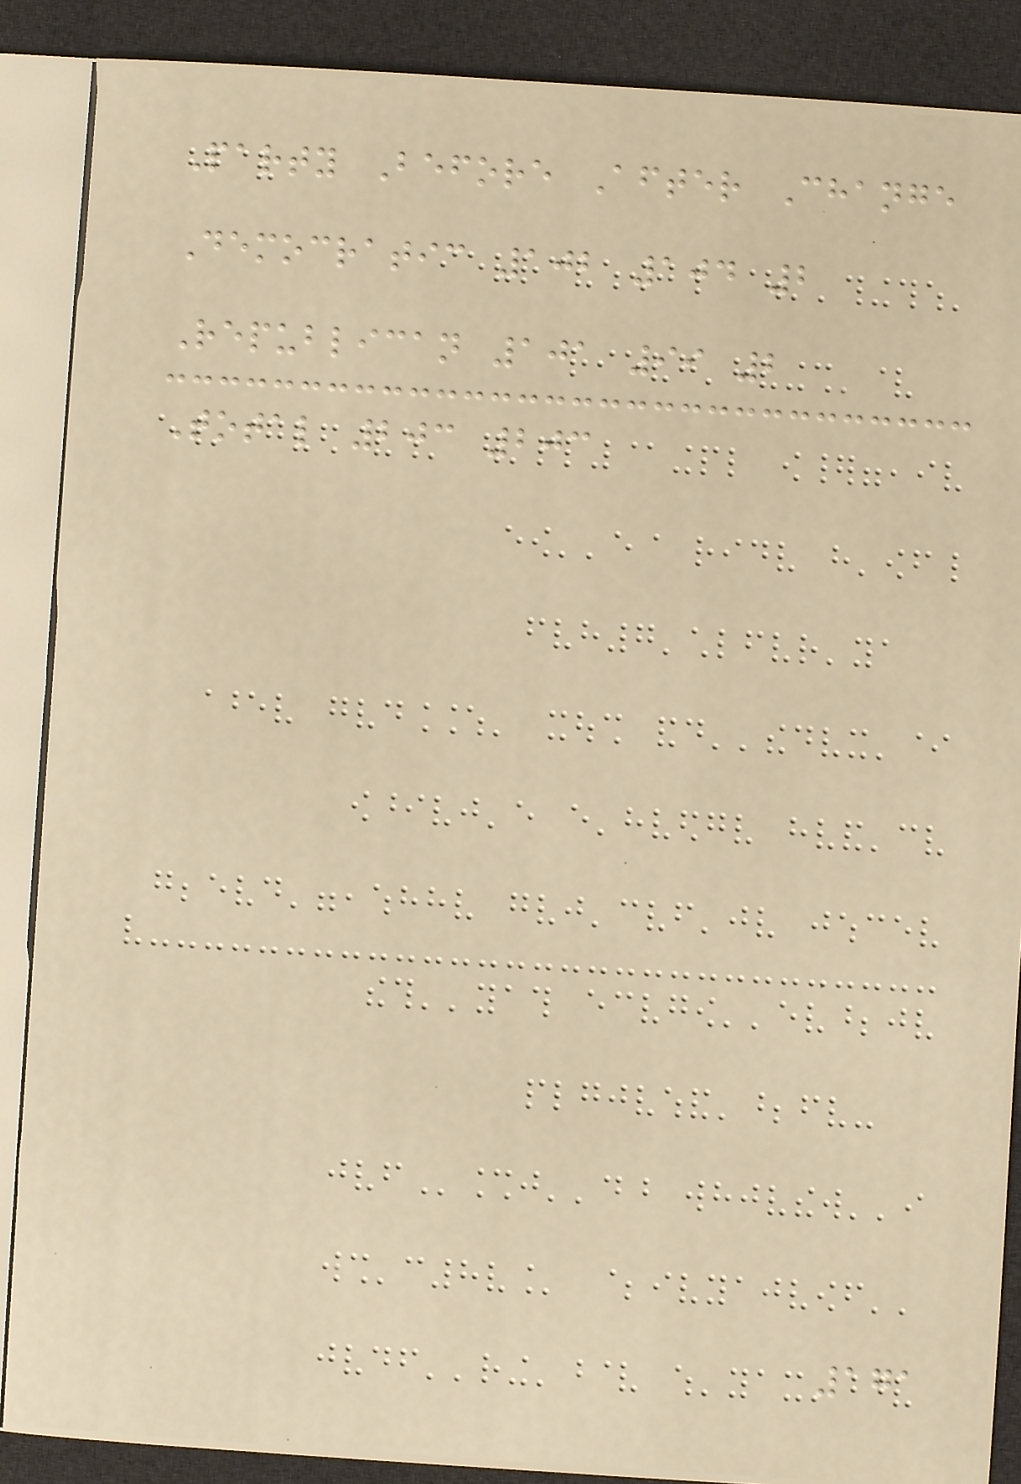Party Before After Change
Democratic 102 104 2
Republican 101 99 2
Total 203 203
171
